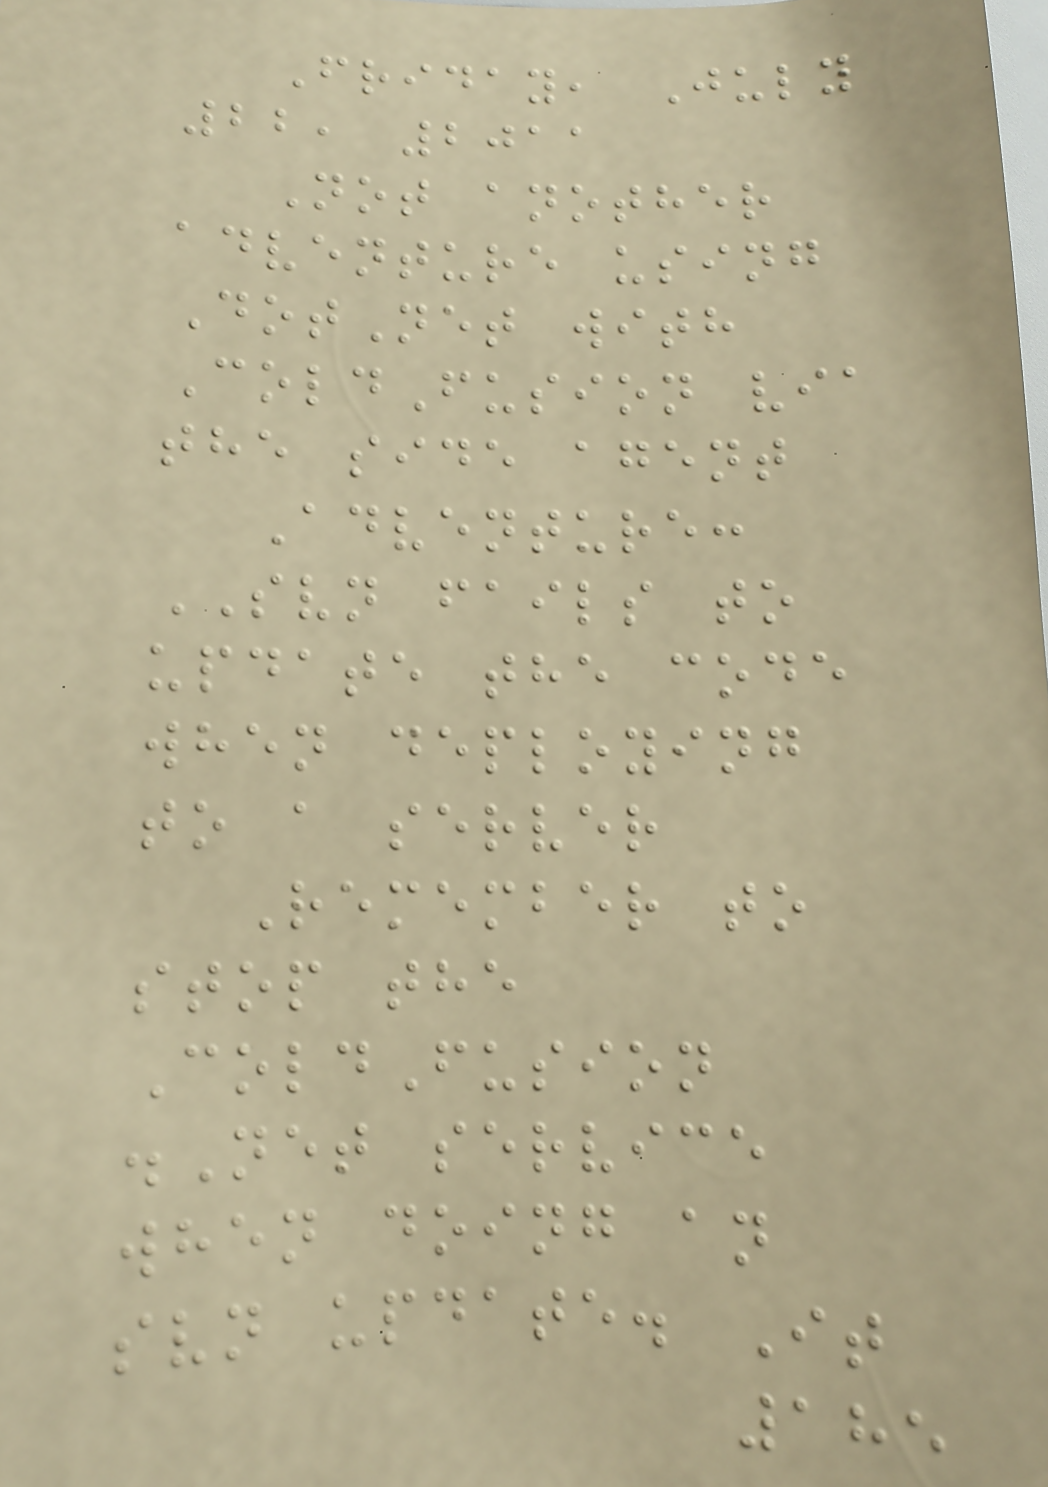Friday, July
22, 2011
Not another
adventure using
DotNet with
ColdFusion via
the side agent
Adventure:
SVN fails to
update the code
when deploying
to a server
Remember to
stop the
ColdFusion
.Net service
when doing an
svn update. It
185
